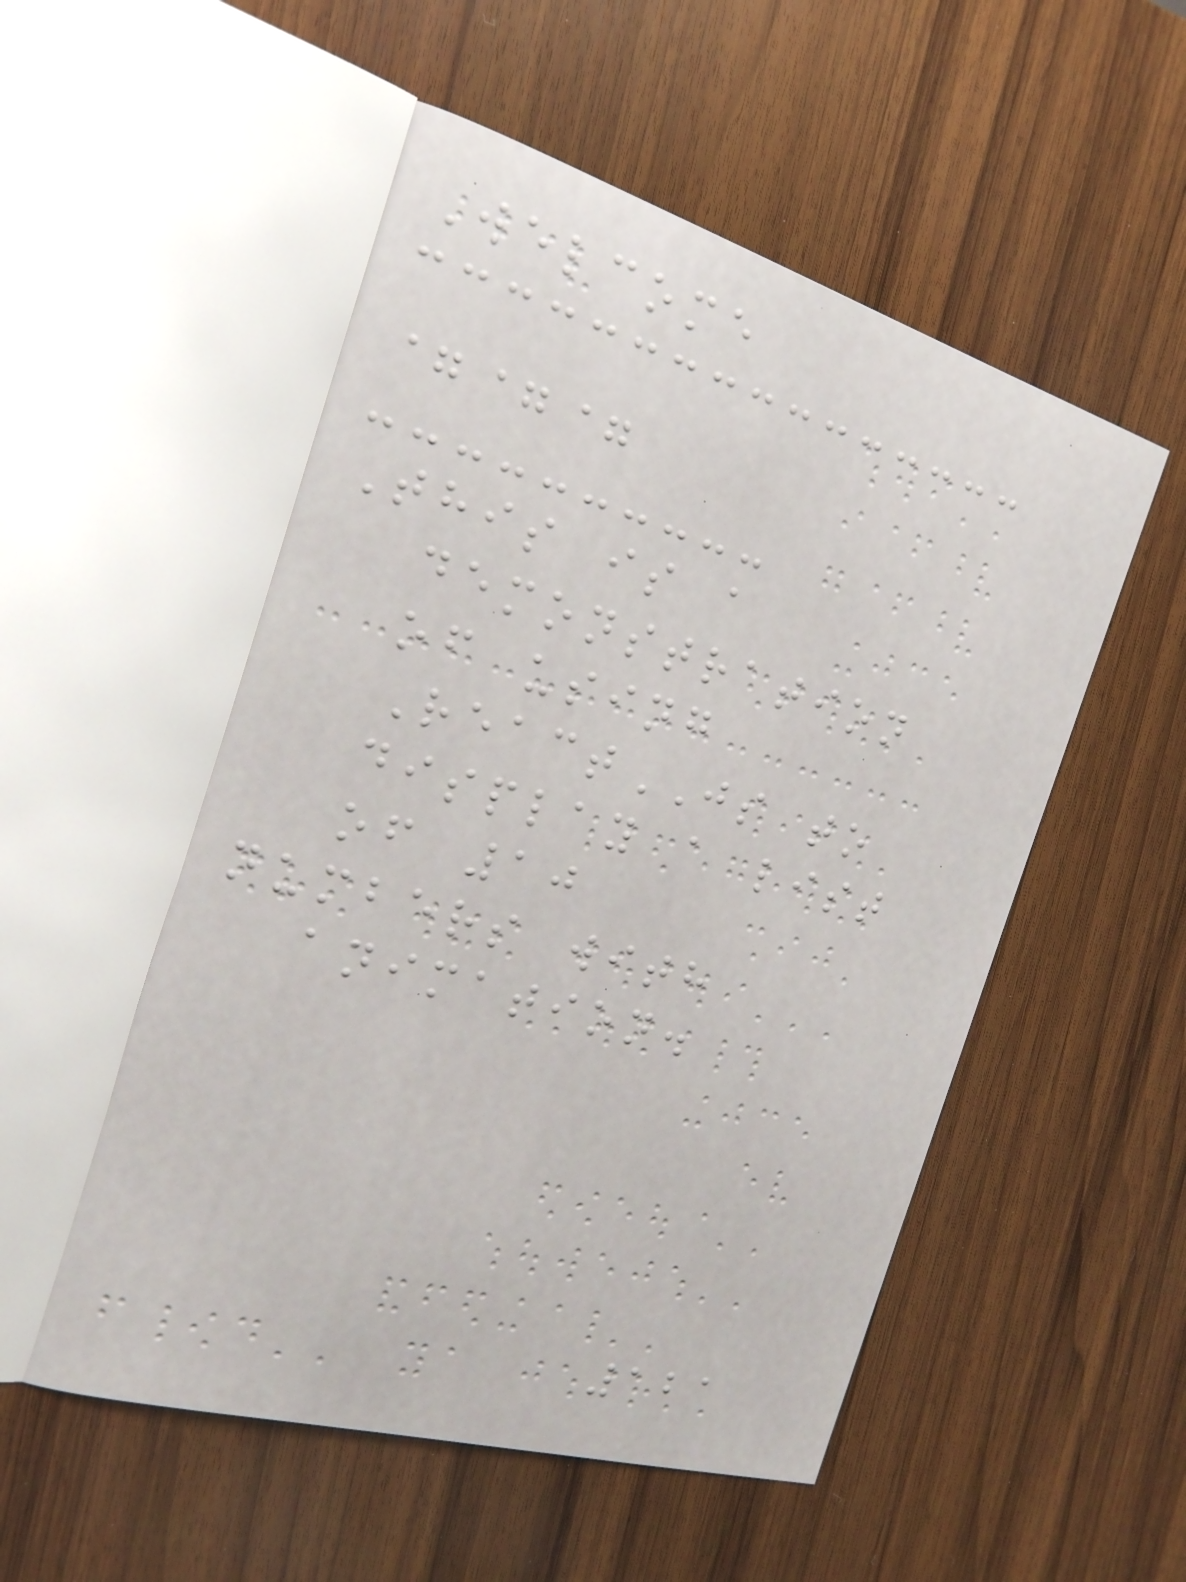Welcome
===
This is a
demonstration
of using
ReactJS to
display a list
of 10
numbers with
animation.
121
